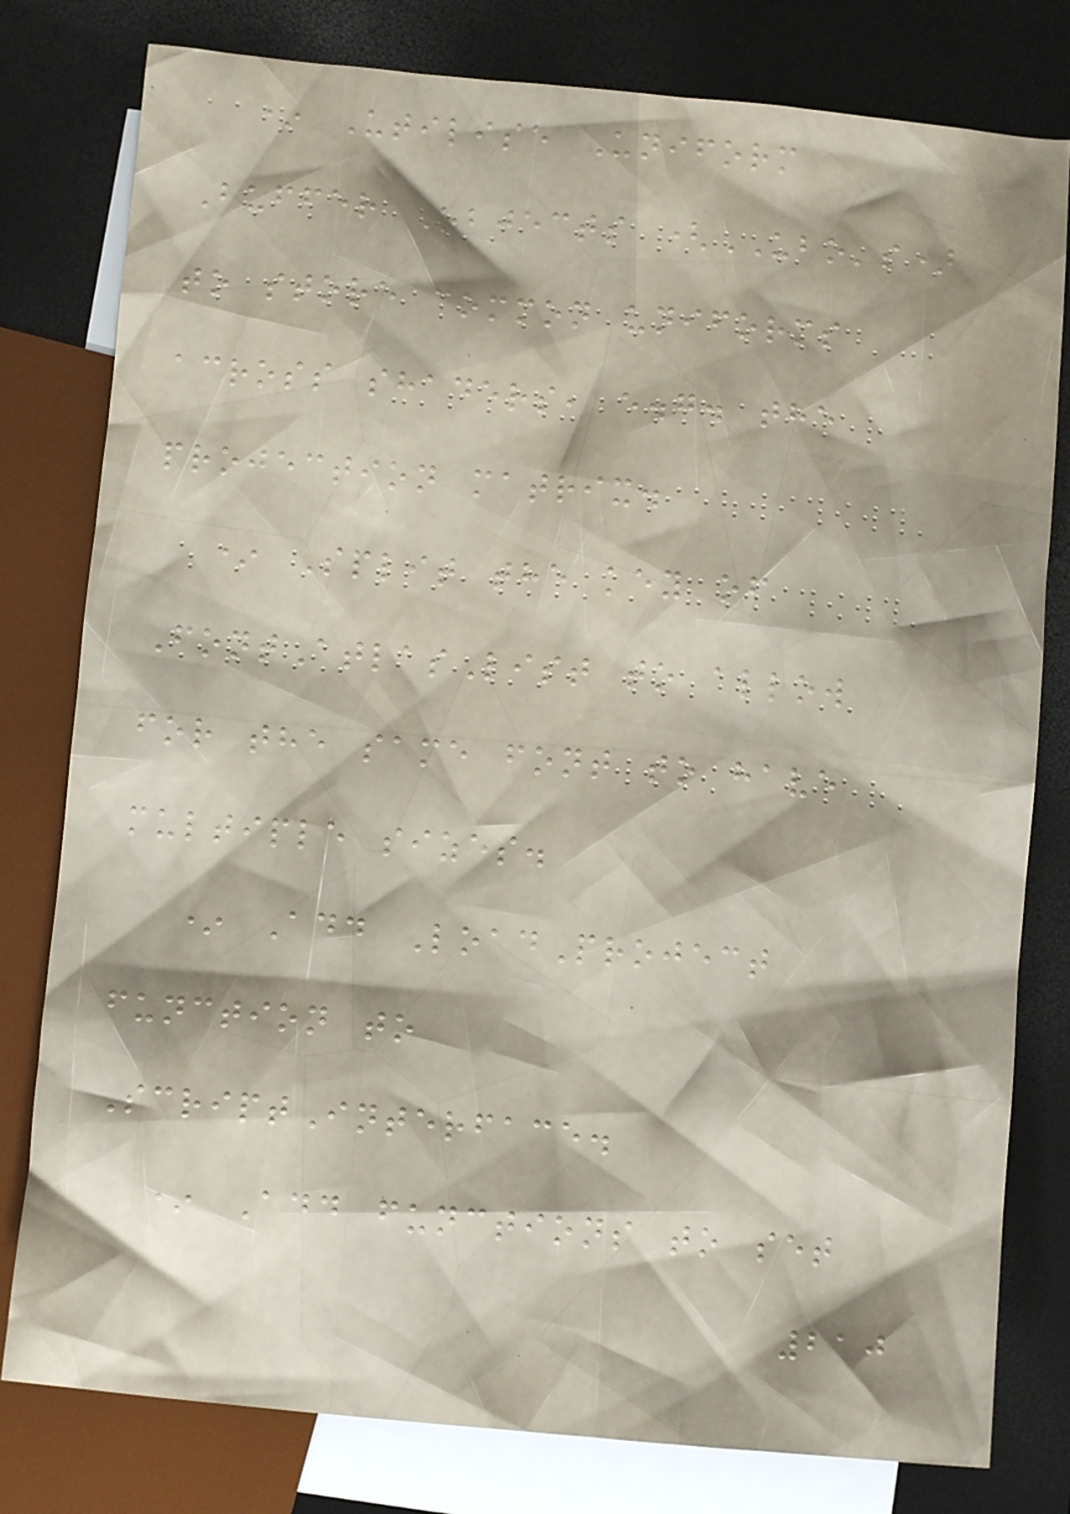* Utilise Uniform
Buffer Objects (UBO's)
to store common uniforms
across shaders, e.g. the
projection matrix.
* Split the key of
FontAtlasList to allow
for the same font to have
multiple sizes.
* Add LoadProject
function to
ScriptInterface.
* Add functions to set
210
